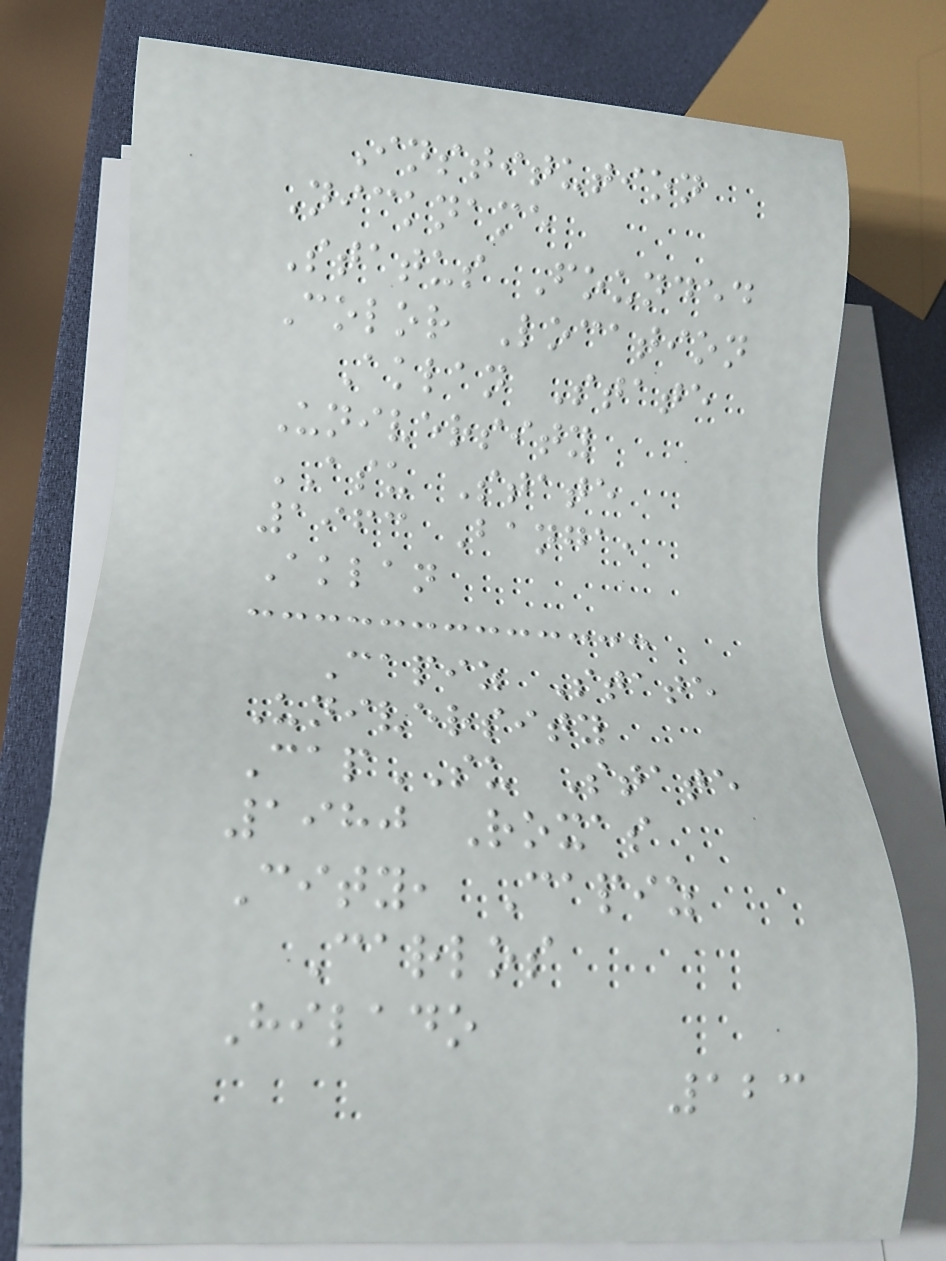Institution
Nickname
Status Founded
Color Location
Aklan State
University
ASU State
1963 Banga,
Aklan
Capiz State
University
CapSU State
1980 Roxas
City, Capiz
Carlos
Hilado
123
